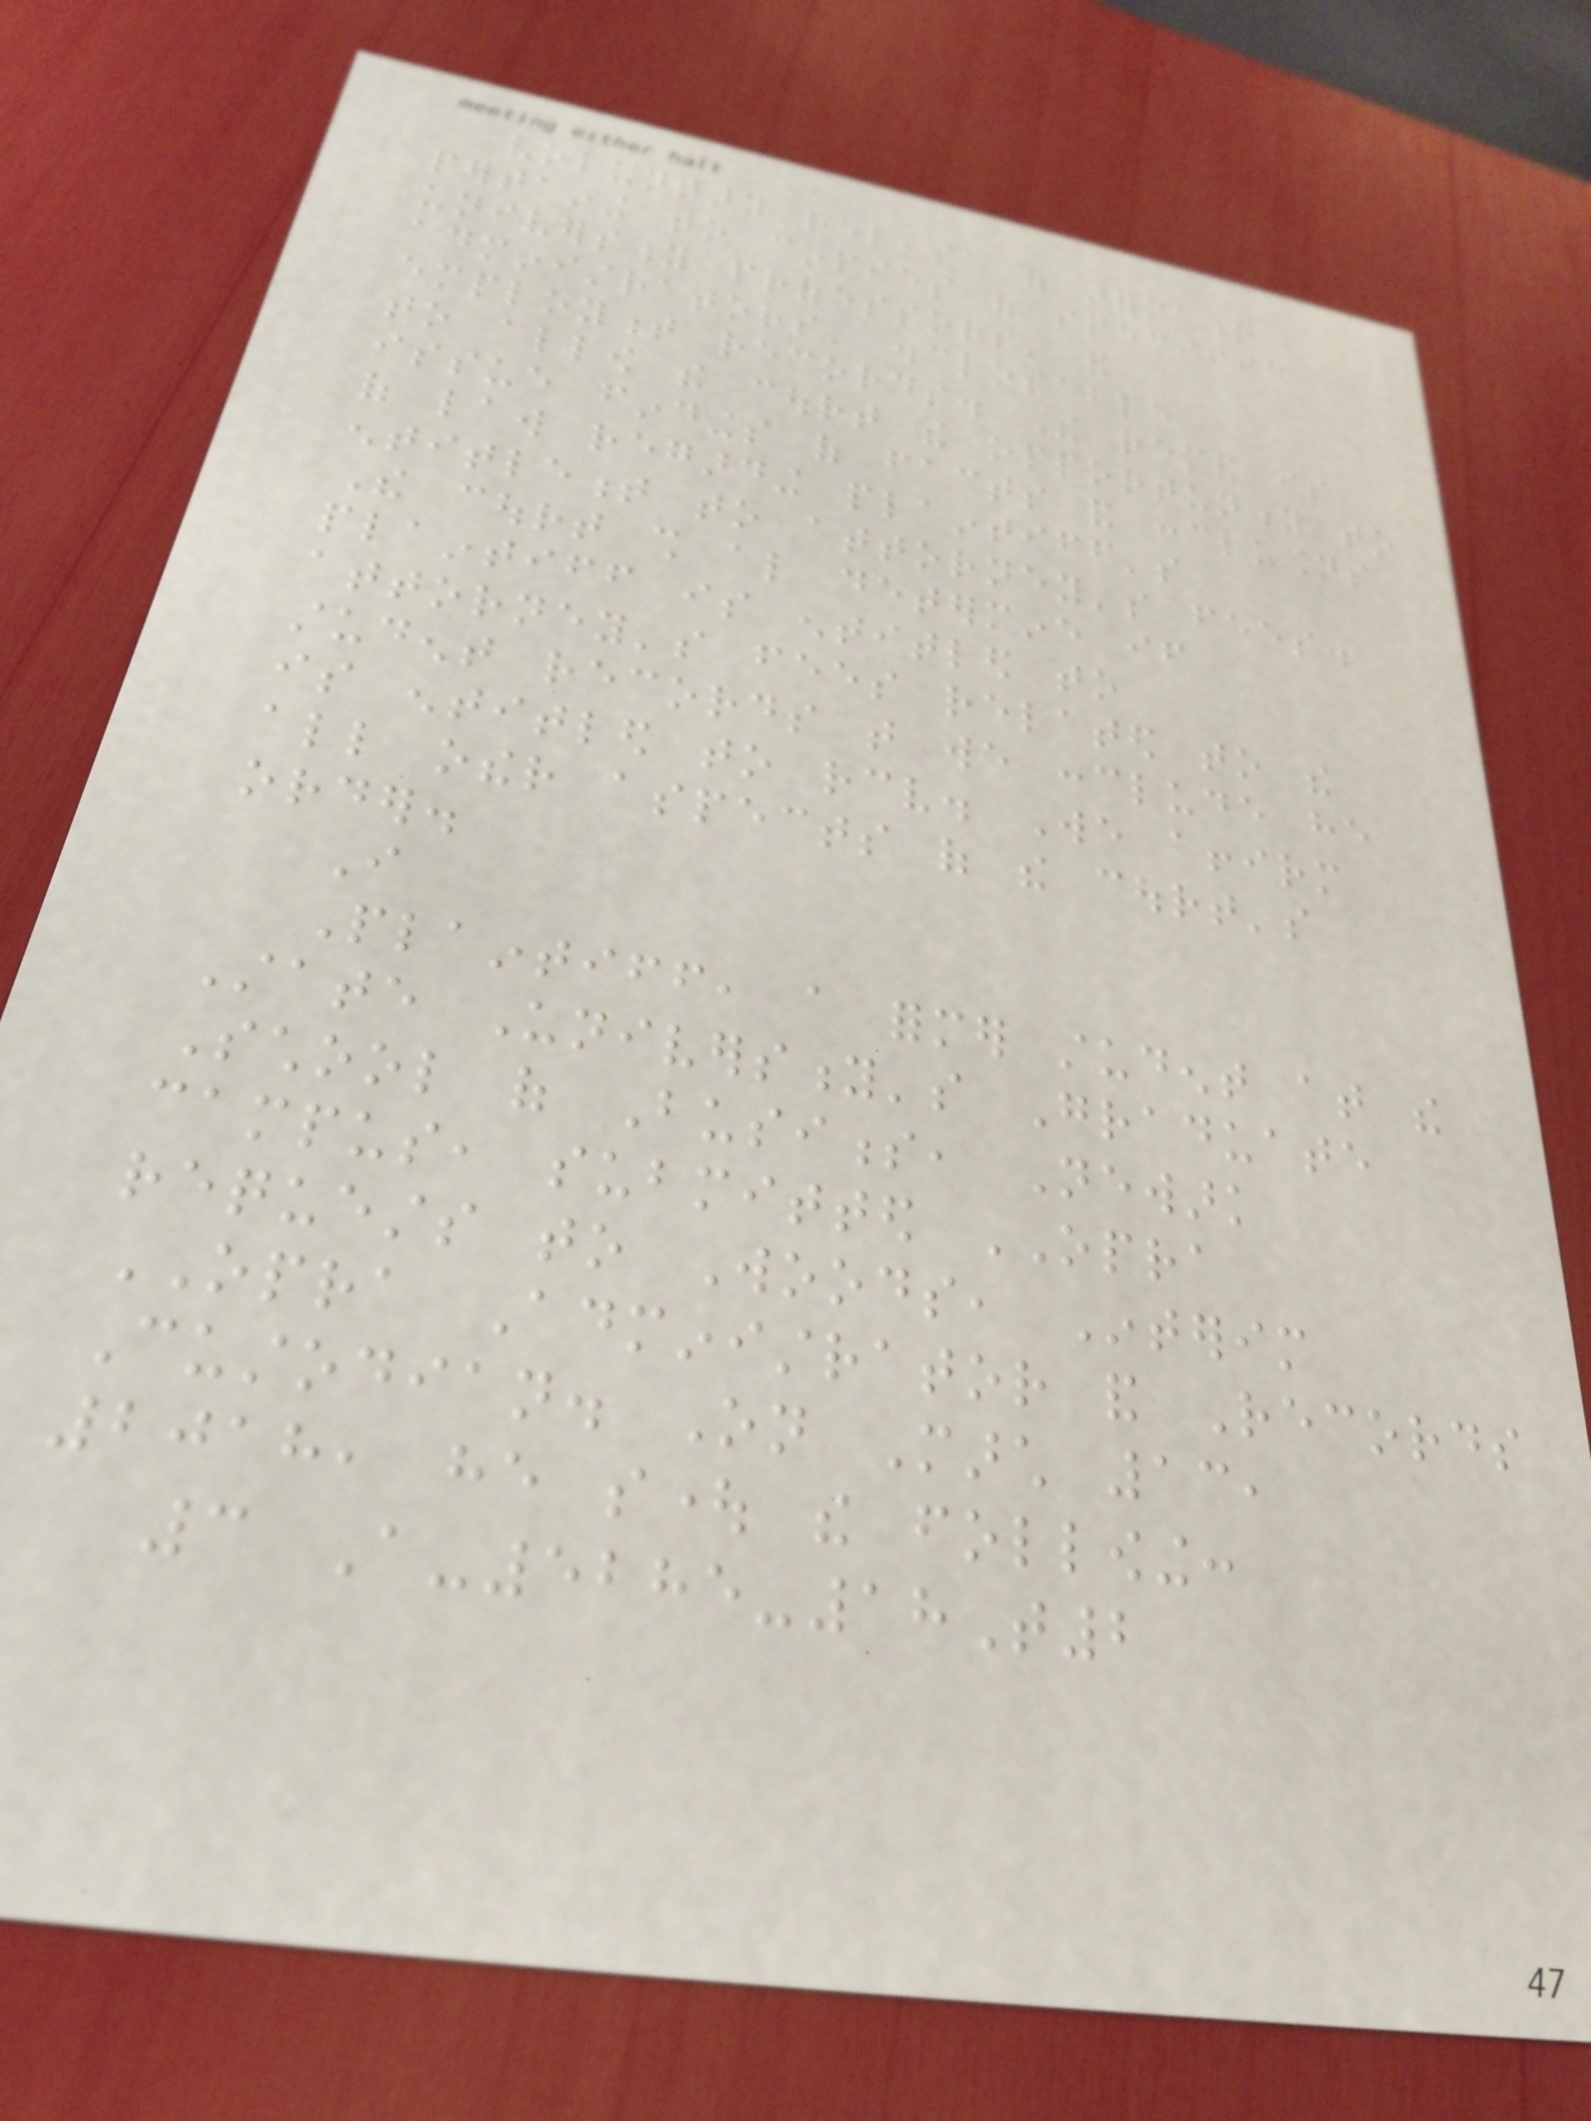voluntary release of information
pertaining to copies of specific
university professors' and
administrators' disclosable
employment records. The remand is
to allow the court the opportunity to
issue findings of facts and conclusions
of law regarding plaintiff's
entitlement to attorney's fees.
The court shall also determine if
plaintiff is entitled to
attorney's fees related to the
student records that we conclude he
is entitled to receive. We affirm
all other aspects of the court's
order.
I
Plaintiff, a former student at the
State University's Graduate
School of Business, Newark
campus, submitted OPRA
requests to Woods, Interim
OPRA Administrator and Records
Custodian. On March 13,
2018, he sought the following:
3 A-5285-18T2
